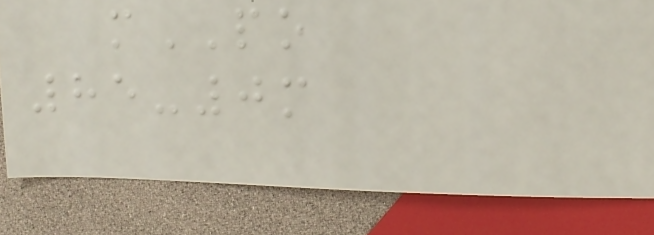mPO
85-0m
